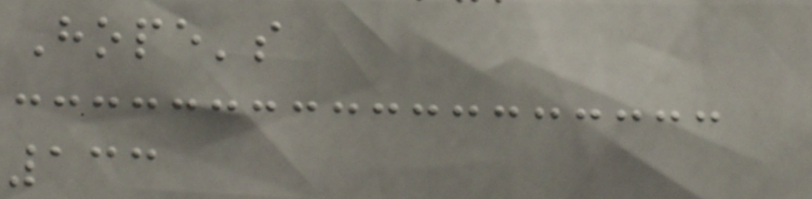Hope's
133
